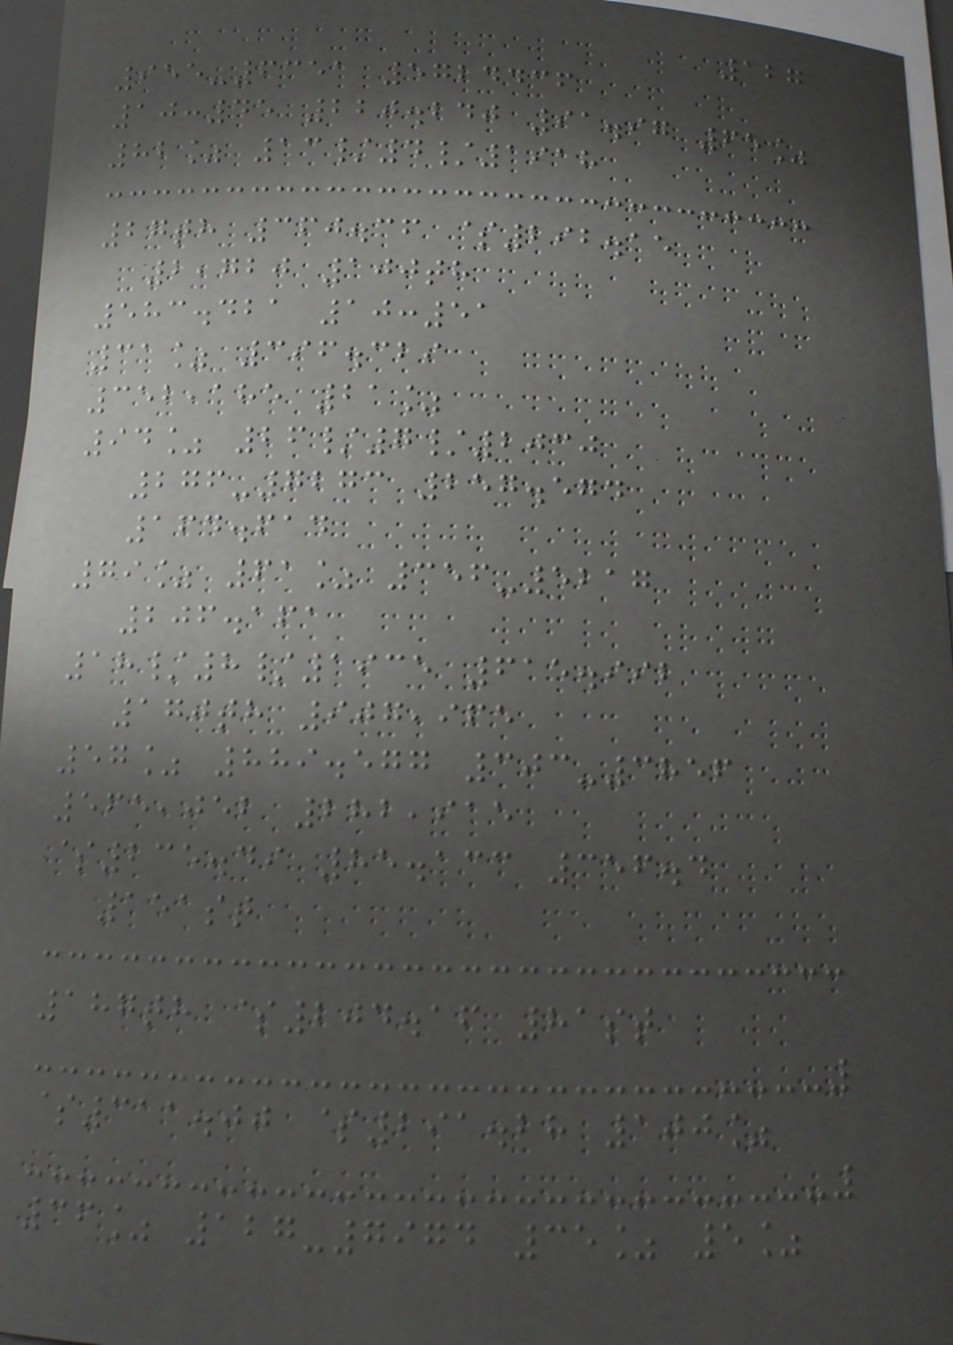127
955-6351 5724436
10:45 220.240 91.97 65%
82% 13/4/1918
27th 360.36 $292.15
2,720 100th
583.421 10:51
31% 396.329
352,185 21%
94% 26/7/2030
276-7273 257.574
164.614
79% 61% 356-5217
206.161
18/8/1935 615.992
170th 907,965
57% 889.577 303-3856
565,052 282,915
$235.49 85.133 356.4
151st
187th $204.16 81st
$311.00 $291.28 100%
36% 127-7974 35% 5%
